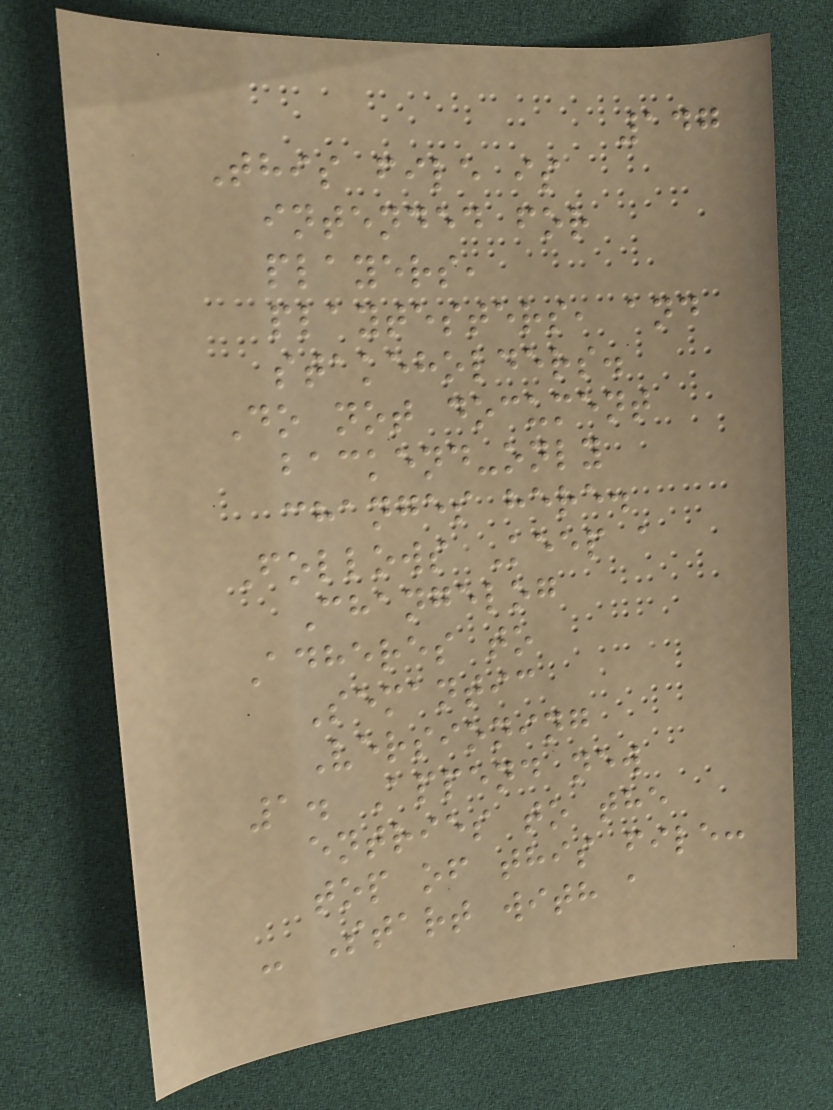147
This file is
intended for
players,
playtesters, and
stakeholders.
Do not document
backend-only
changes here.
Follows Keep a
Changelog
Adheres to
Semantic
Versioning
1. Append new
entries to the
top of this file:
- Start with a
